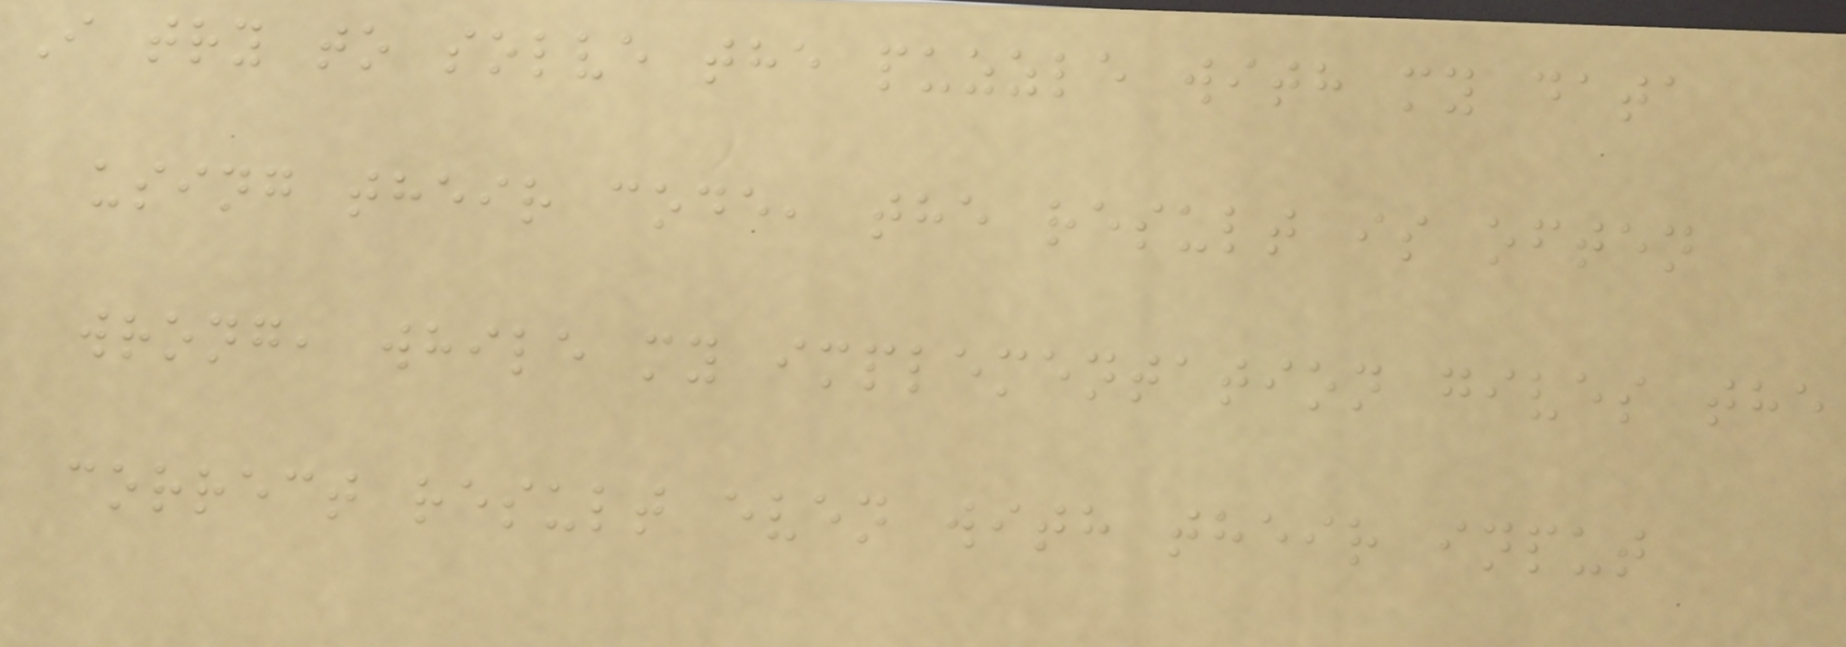I try to solve the puzzle with my data
using their code, the result is often
wrong, while my implementation gives the
correct result even with their input
